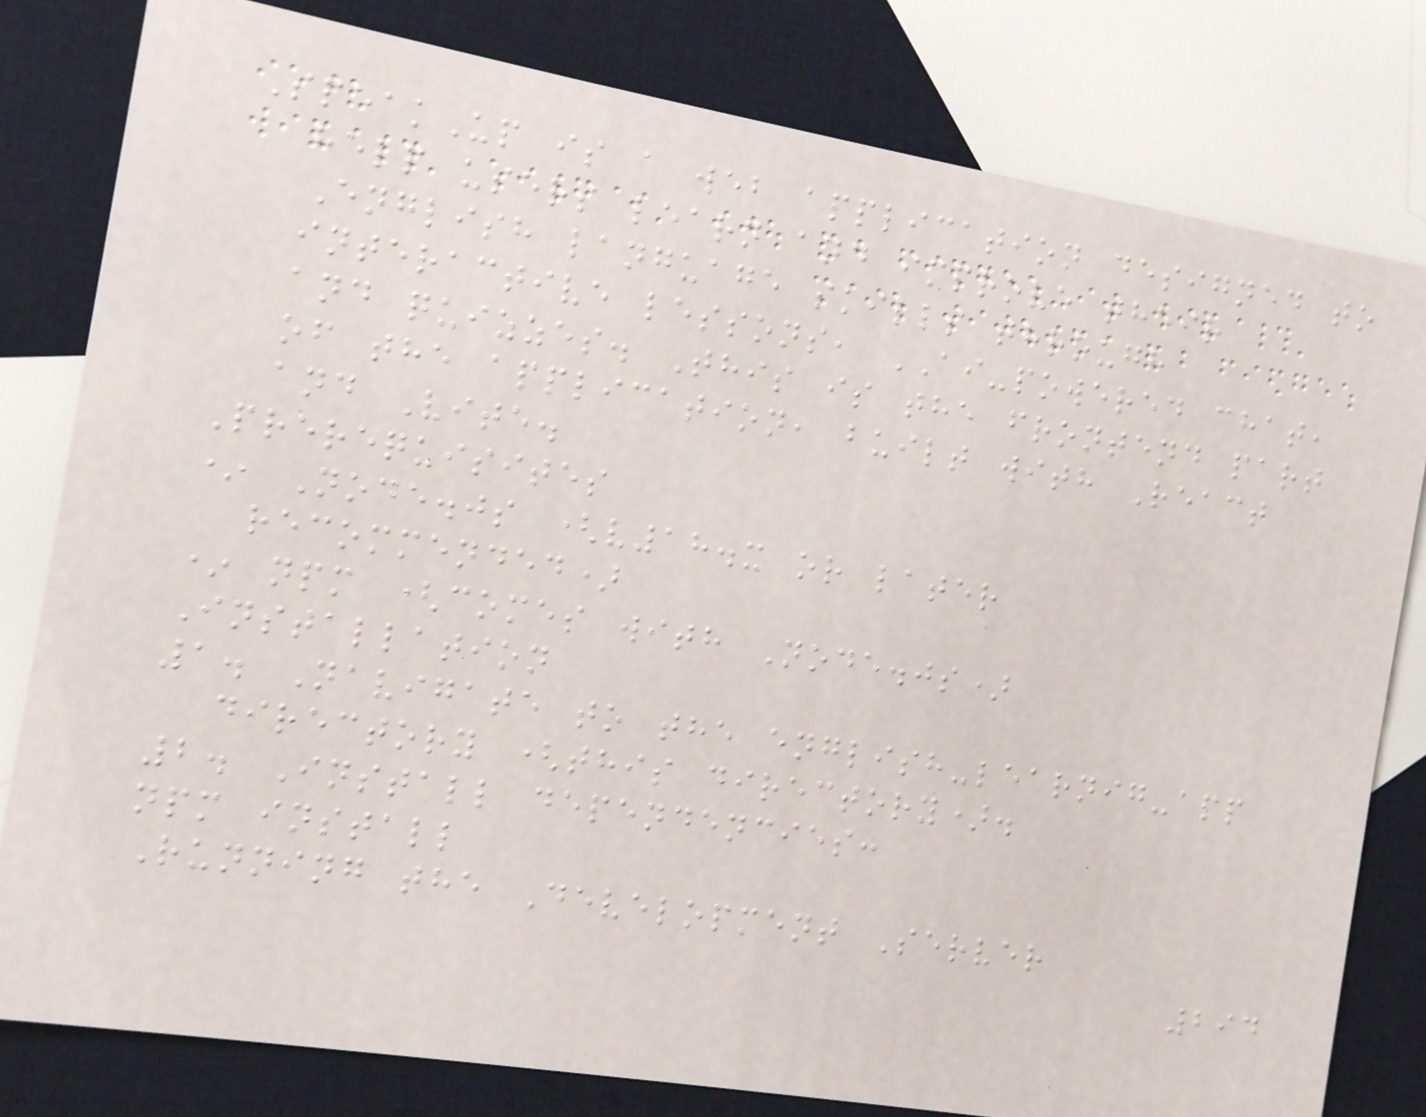SpeakUp is a web application designed to
help users learn and improve their
English language skills through
interactive lessons, AI-powered chat,
and quizzes. This is the frontend part
of the application, built with React
and Vite.
Prerequisites
* Node.js (v18.x or later
recommended)
* npm (comes with Node.js)
Installation
1. Navigate to the english-learnig-app
directory (this directory).
2. Install dependencies:
npm install
Running the Development Server
294
